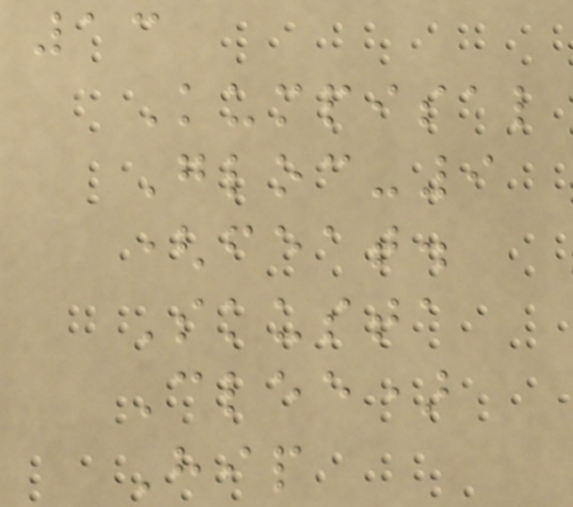13
Kumpisal
Gloc-9
(feat.
Skusta
Clee)
Hip
